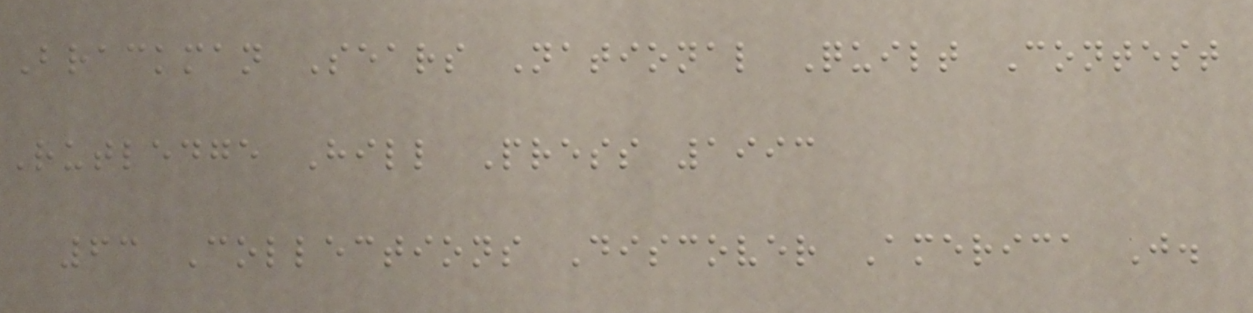Brackman Sears National Quilt Contest
Rutledge Hill Press 1993
63 Collections Discover America J.
